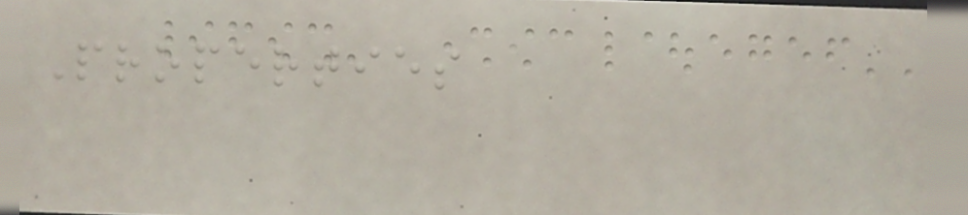Properties
